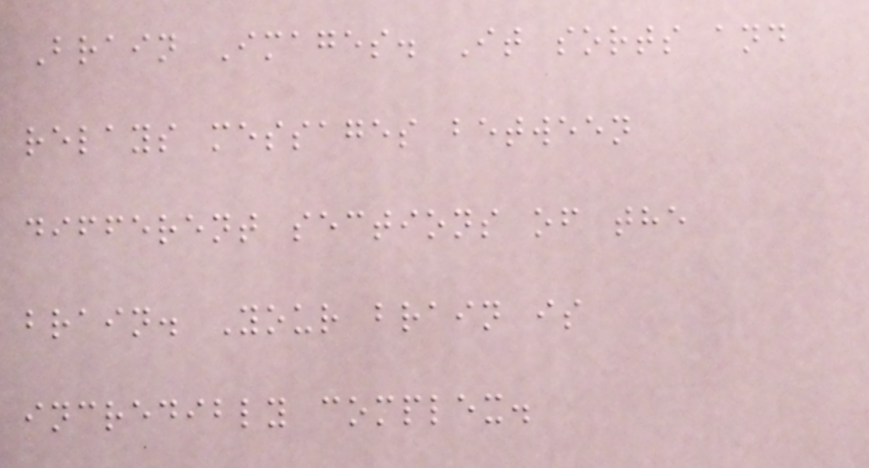Brain Images. It sorts and
relays messages between
different sections of the
brain. Your brain is
incredibly complex.
